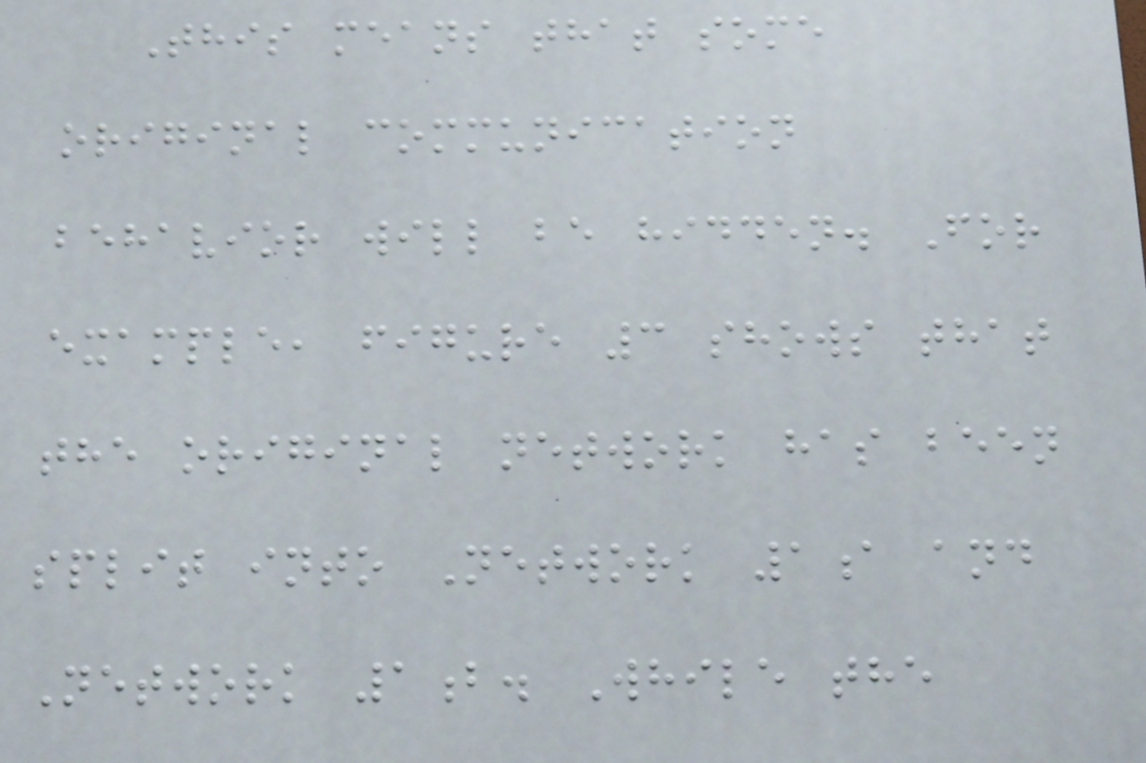This means that some
original communication
behavior will be hidden. For
example, figure 3 shows that
the original network has been
split into Network 1a and
Network 1b. While the
